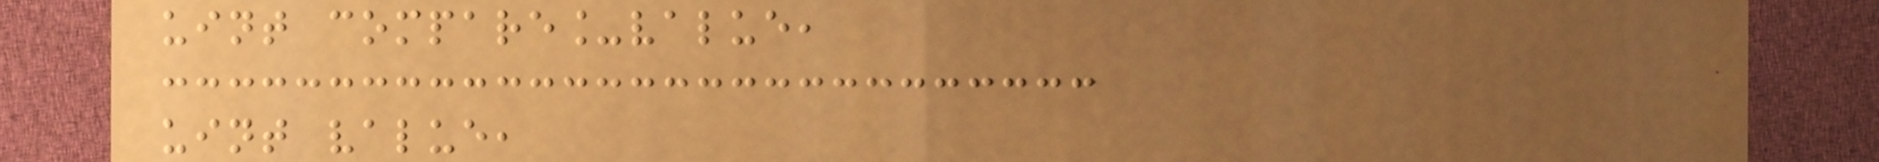uint compare_value,
uint value,
